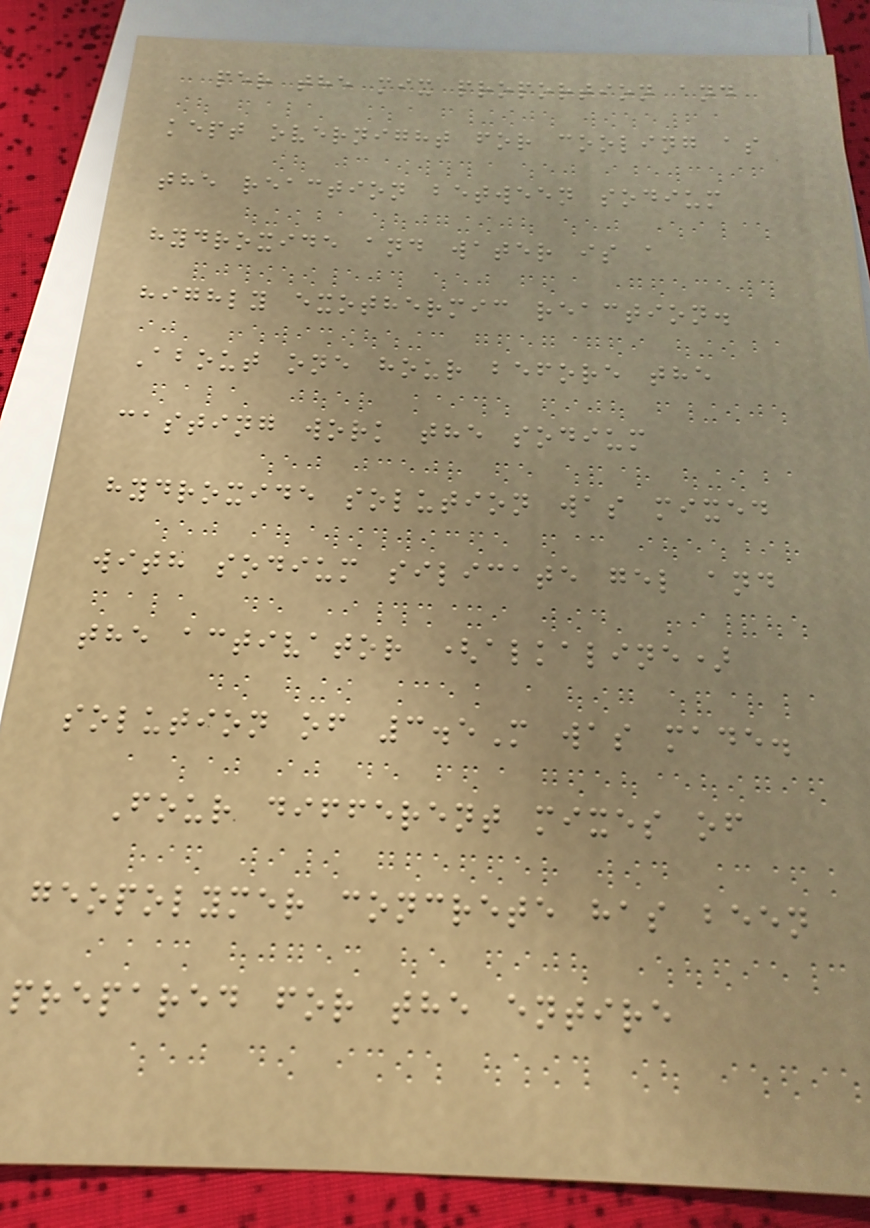per the mix proportion and
kept overnight for cooling as
the reaction between sodium
hydroxide and water is a
highly exothermic reaction.
About one hour before the
casting work the sodium
hydroxide solution was mixed
with sodium silicate gel and
the activator (alkaline)
solution of 3.5M was made.
Four different mixes of
geopolymer concrete has been
prepared for the entire
